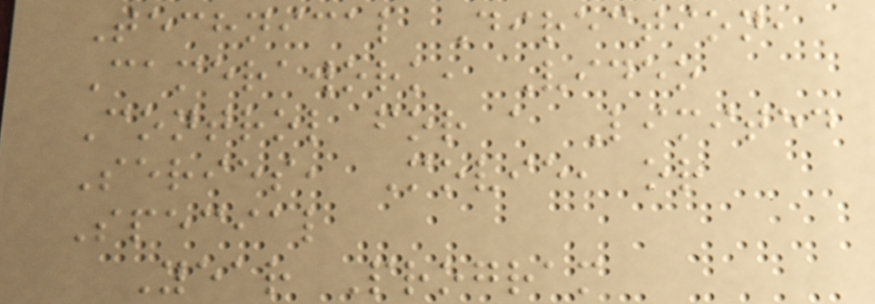Technical Direction,
Camerawork, Video
Control for a Limited
Series, Movie, or
Special
Year Program
